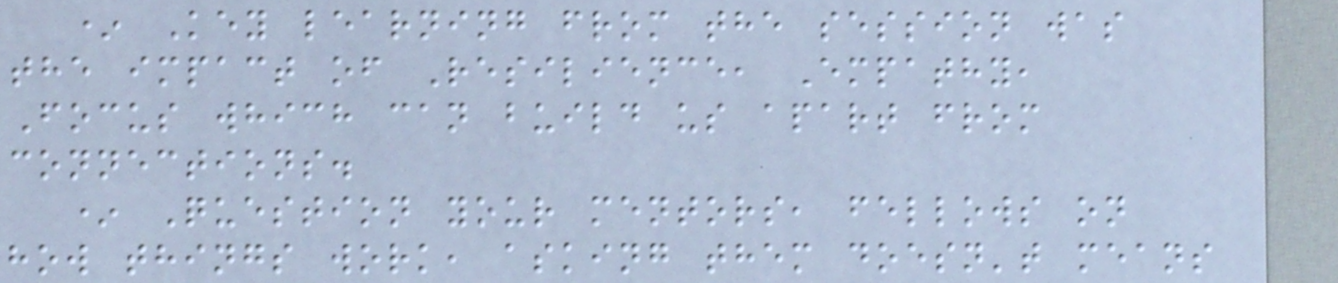* Key learning from the session was
the impact of Resilience, Empathy,
Focus which can build us apart from
connections.
* Question your mentors, fellows on
how things work, asking them doesn't means
